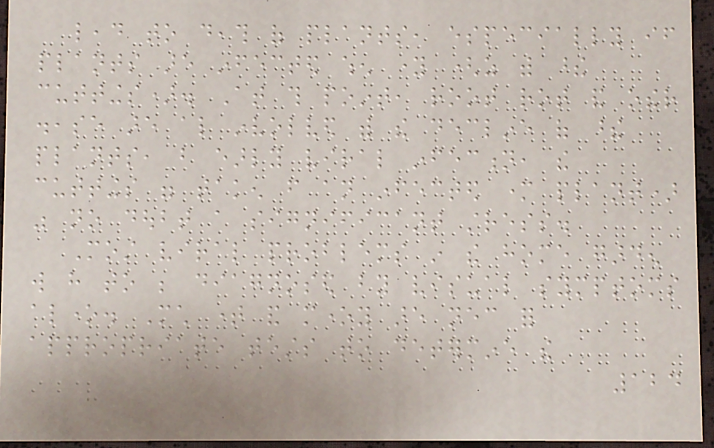lead to death of plants, especially if
plants are infected when young (as with these
cuttings). At this point, root rot and other
disease are also involved with the decline of these
plants, but early viral infection, the
cuttings were taken from an infected mother plant)
was no doubt a significant stress.
Most viral problems in the home garden
will have to be diagnosed by visual symptoms
alone. Much time and money are necessary for
appropriate tests to determine the
124
